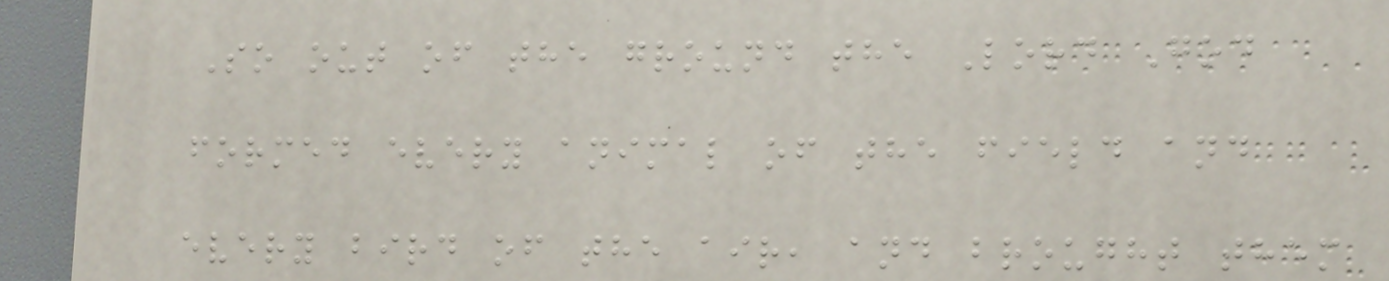So out of the ground the Lord God
formed every animal of the field and
every bird of the air, and brought them
